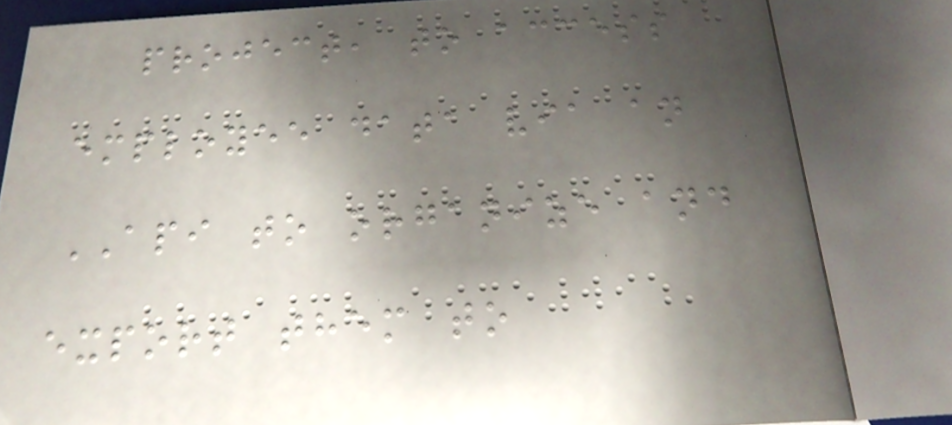project, to access
employee data via an
API to organize and
export them to
